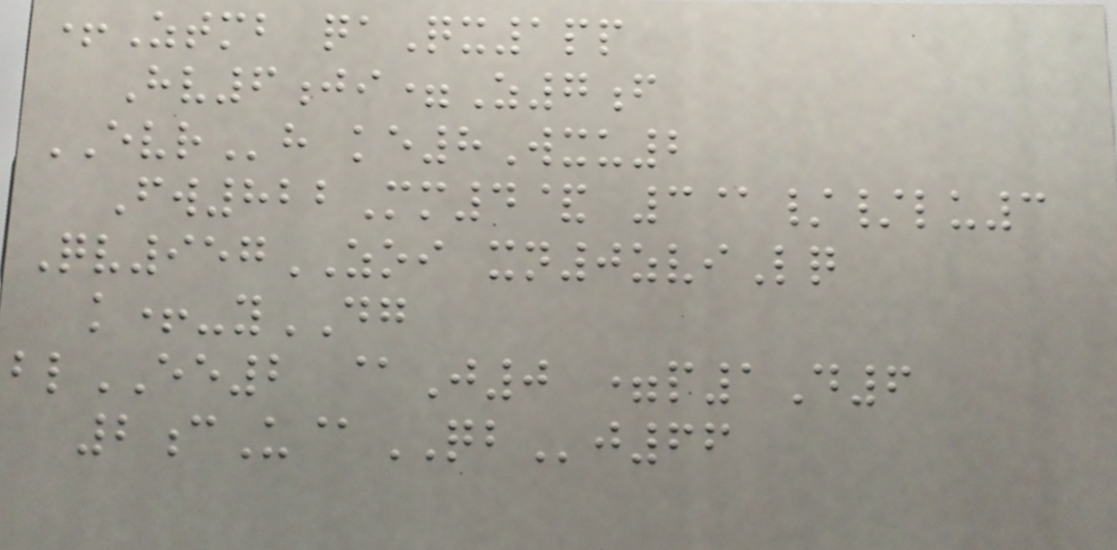+Ztmb qaQx1pp
Hv6ji=Z7f
EVRh ke8Wxu2
Fw822Mm4& 3@//lu3
Qv957ZOI xn0zviLq
k+-yDG
blEE2 @J0 =p1D6
2cU@QBj66
